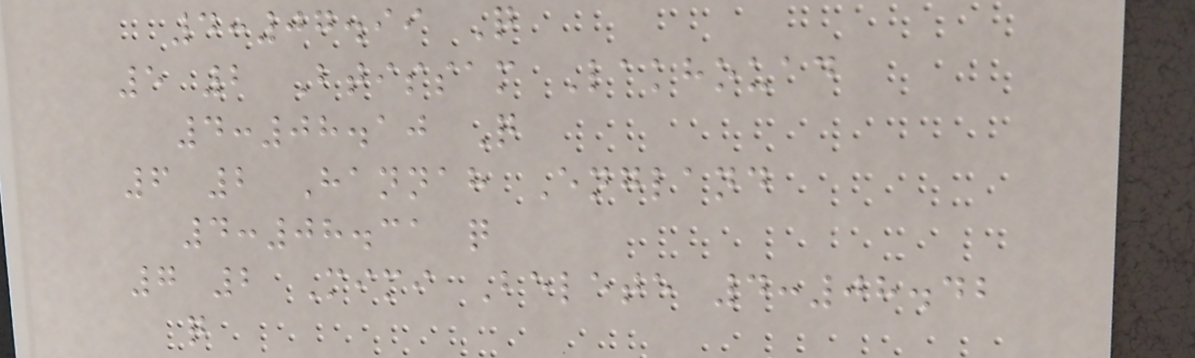4:07.99 Q
5 2 Btissam Lakhouad
4:08.10 Q
6 2 Hannah England
4:08.31 q
7 2 Mimi Belete 4:08.42
q
